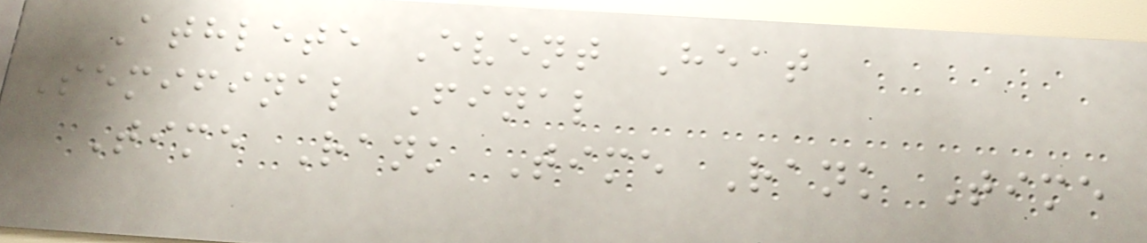Athlete Event Heat
Semifinal Final
Time Rank Time Rank Time
